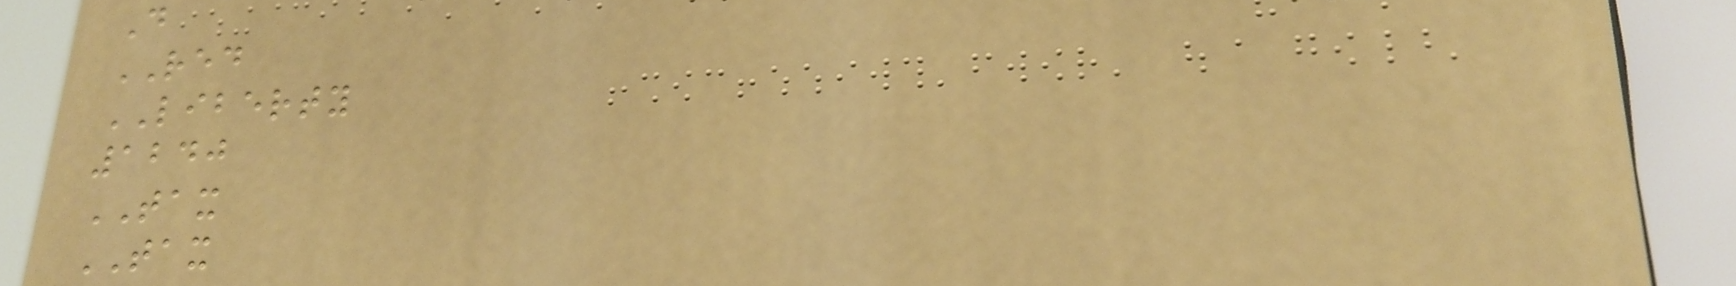D
RED
LIBERTY
1240
TAX
TAX
